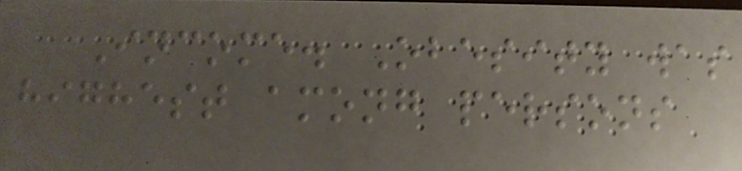Income. Obesity was
highest among persons
